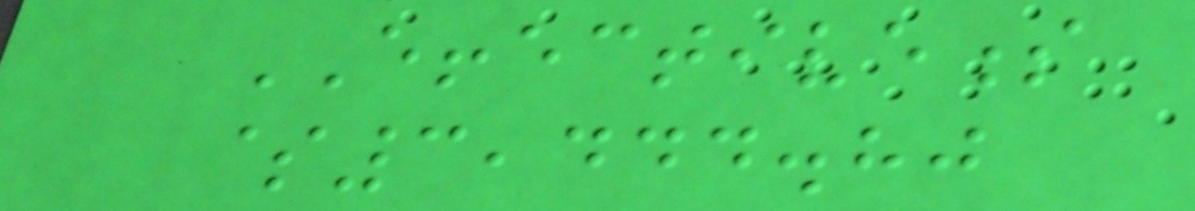EFFECTIVENESS
$3,444.80
